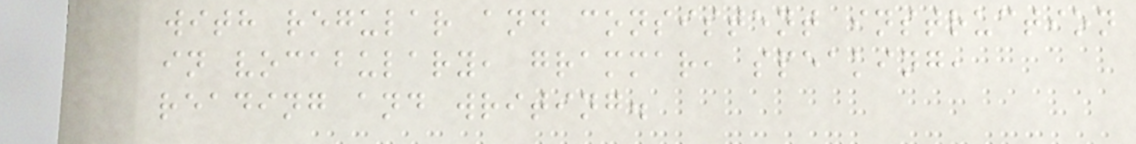with regular and consistent instruction
in vocabulary, grammar, speaking,
reading and writing.
